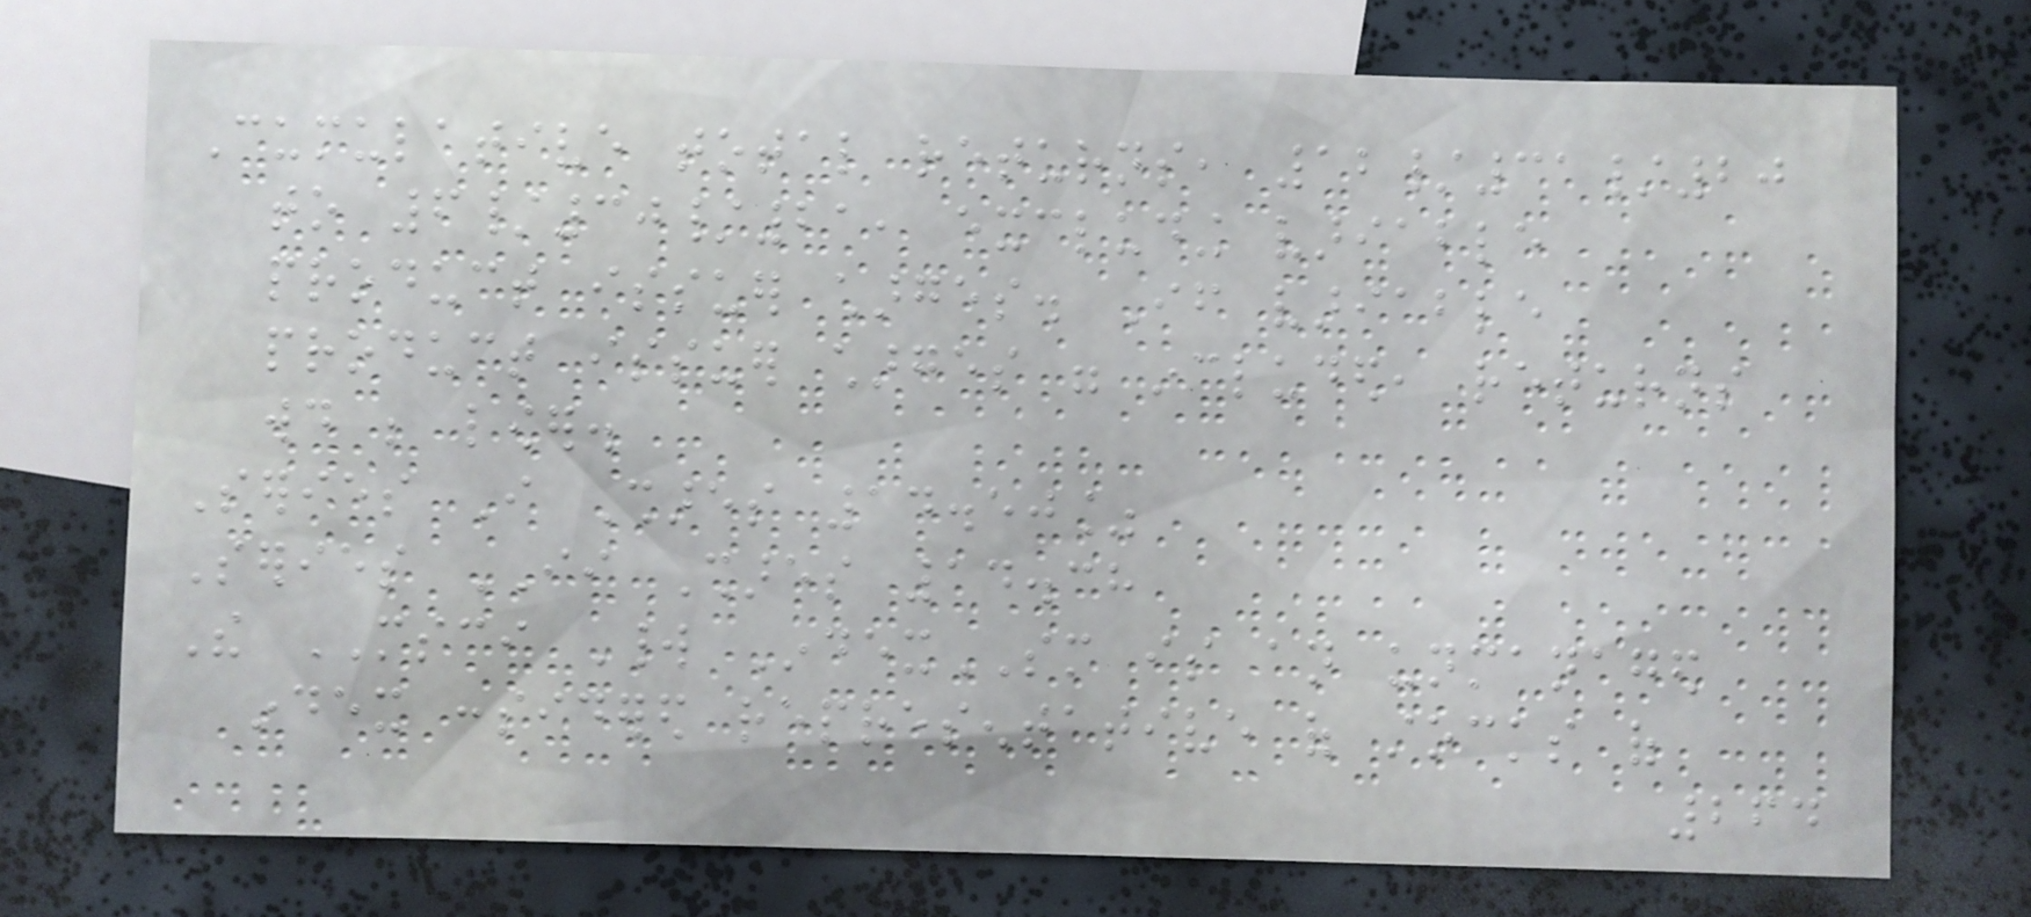Cumulative total returns, 12/31/20
to 6/30/21, excluding variable
product issuer charges. If variable
product issuer charges were included, returns
would be lower.
Series I Shares 14.50%
Series II Shares 14.38
The MSCI World IndexSM is an unmanaged
index considered representative of stocks of
264
